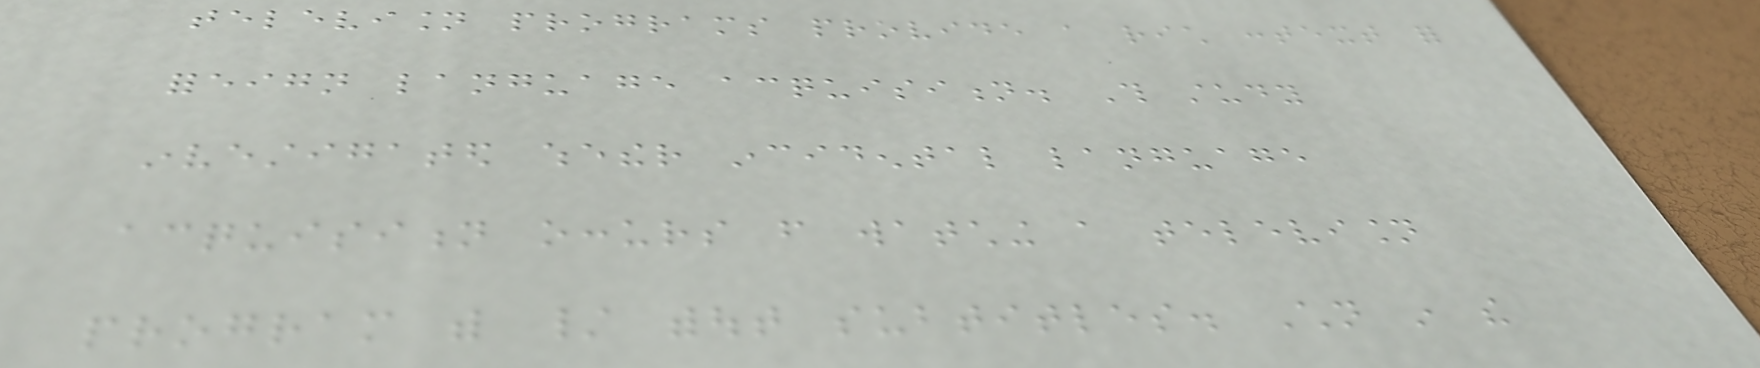television programs provide a rich context for
foreign language acquisition. This study
investigated whether incidental language
acquisition occurs from watching a television
program with / without subtitles. Children in the
